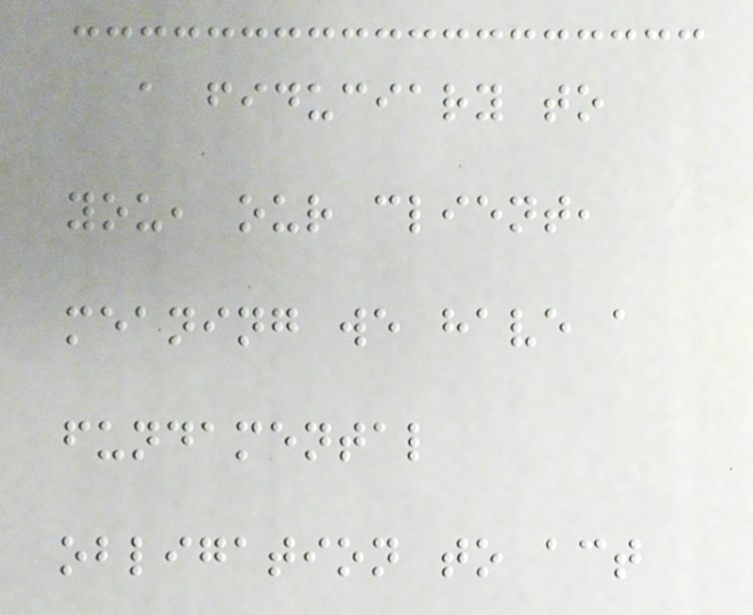a fiduciary to
you, our client,
meaning we have a
fundamental
obligation to act
